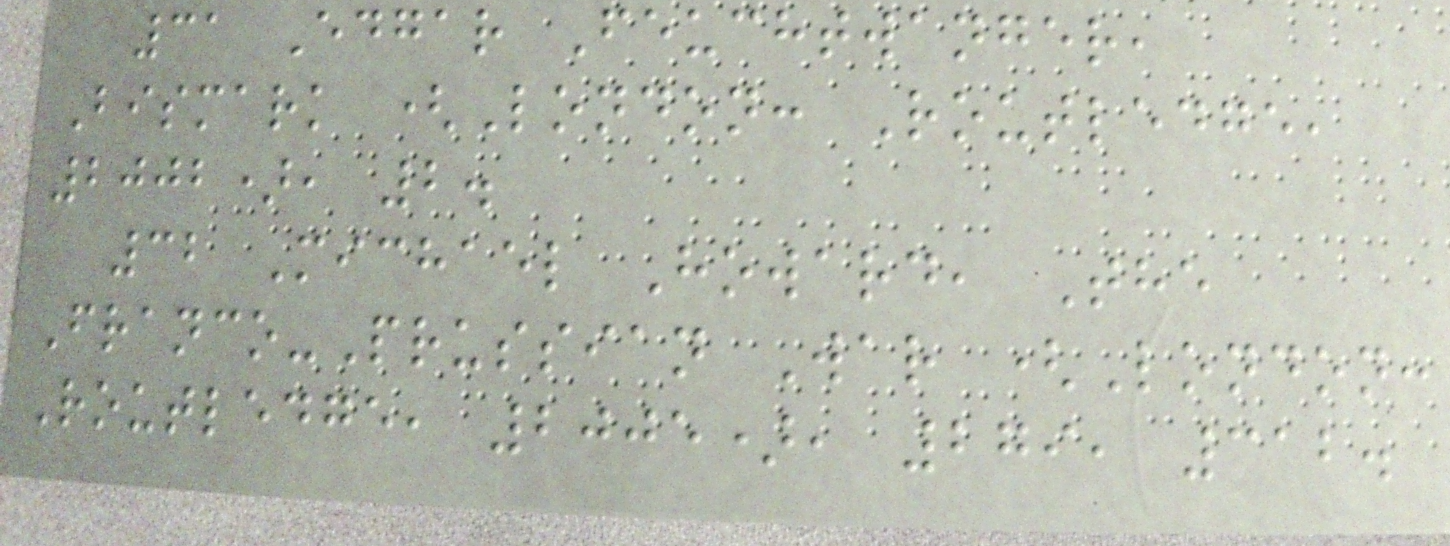31 Edgar Feuchtwanger,
Bismark (London: Routledge,
2002), 2.
32 Michael Howard, The
Franco-Prussian War (London:
Routledge, 2005), 279, 312.
